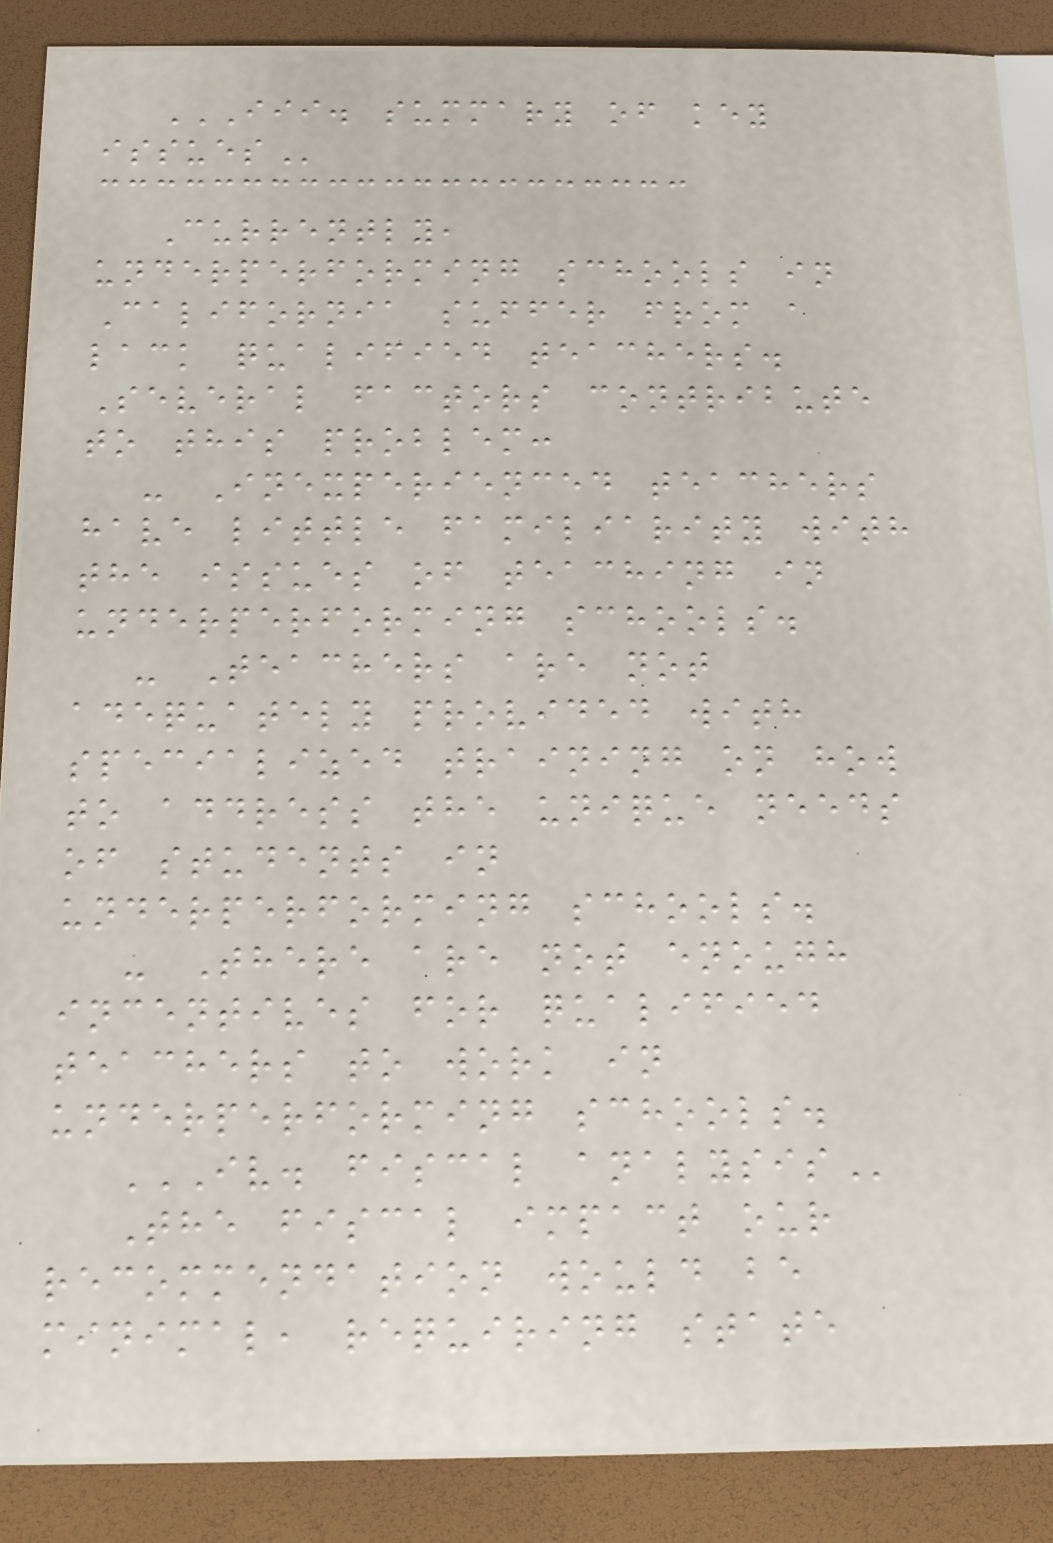III. SUMMARY OF KEY
ISSUES
Currently,
underperforming schools in
California suffer from a
lack qualified teachers.
Several factors contribute
to this problem:
- Inexperienced teachers
have little familiarity with
the issues of teaching in
underperforming schools.
- Teachers are not
adequately provided with
specialized training on how
to address the unique needs
of students in
underperforming schools.
- There are not enough
incentives for qualified
teachers to work in
underperforming schools.
IV. FISCAL ANALYSIS
The fiscal impact our
recommendation would be
minimal, requiring state
